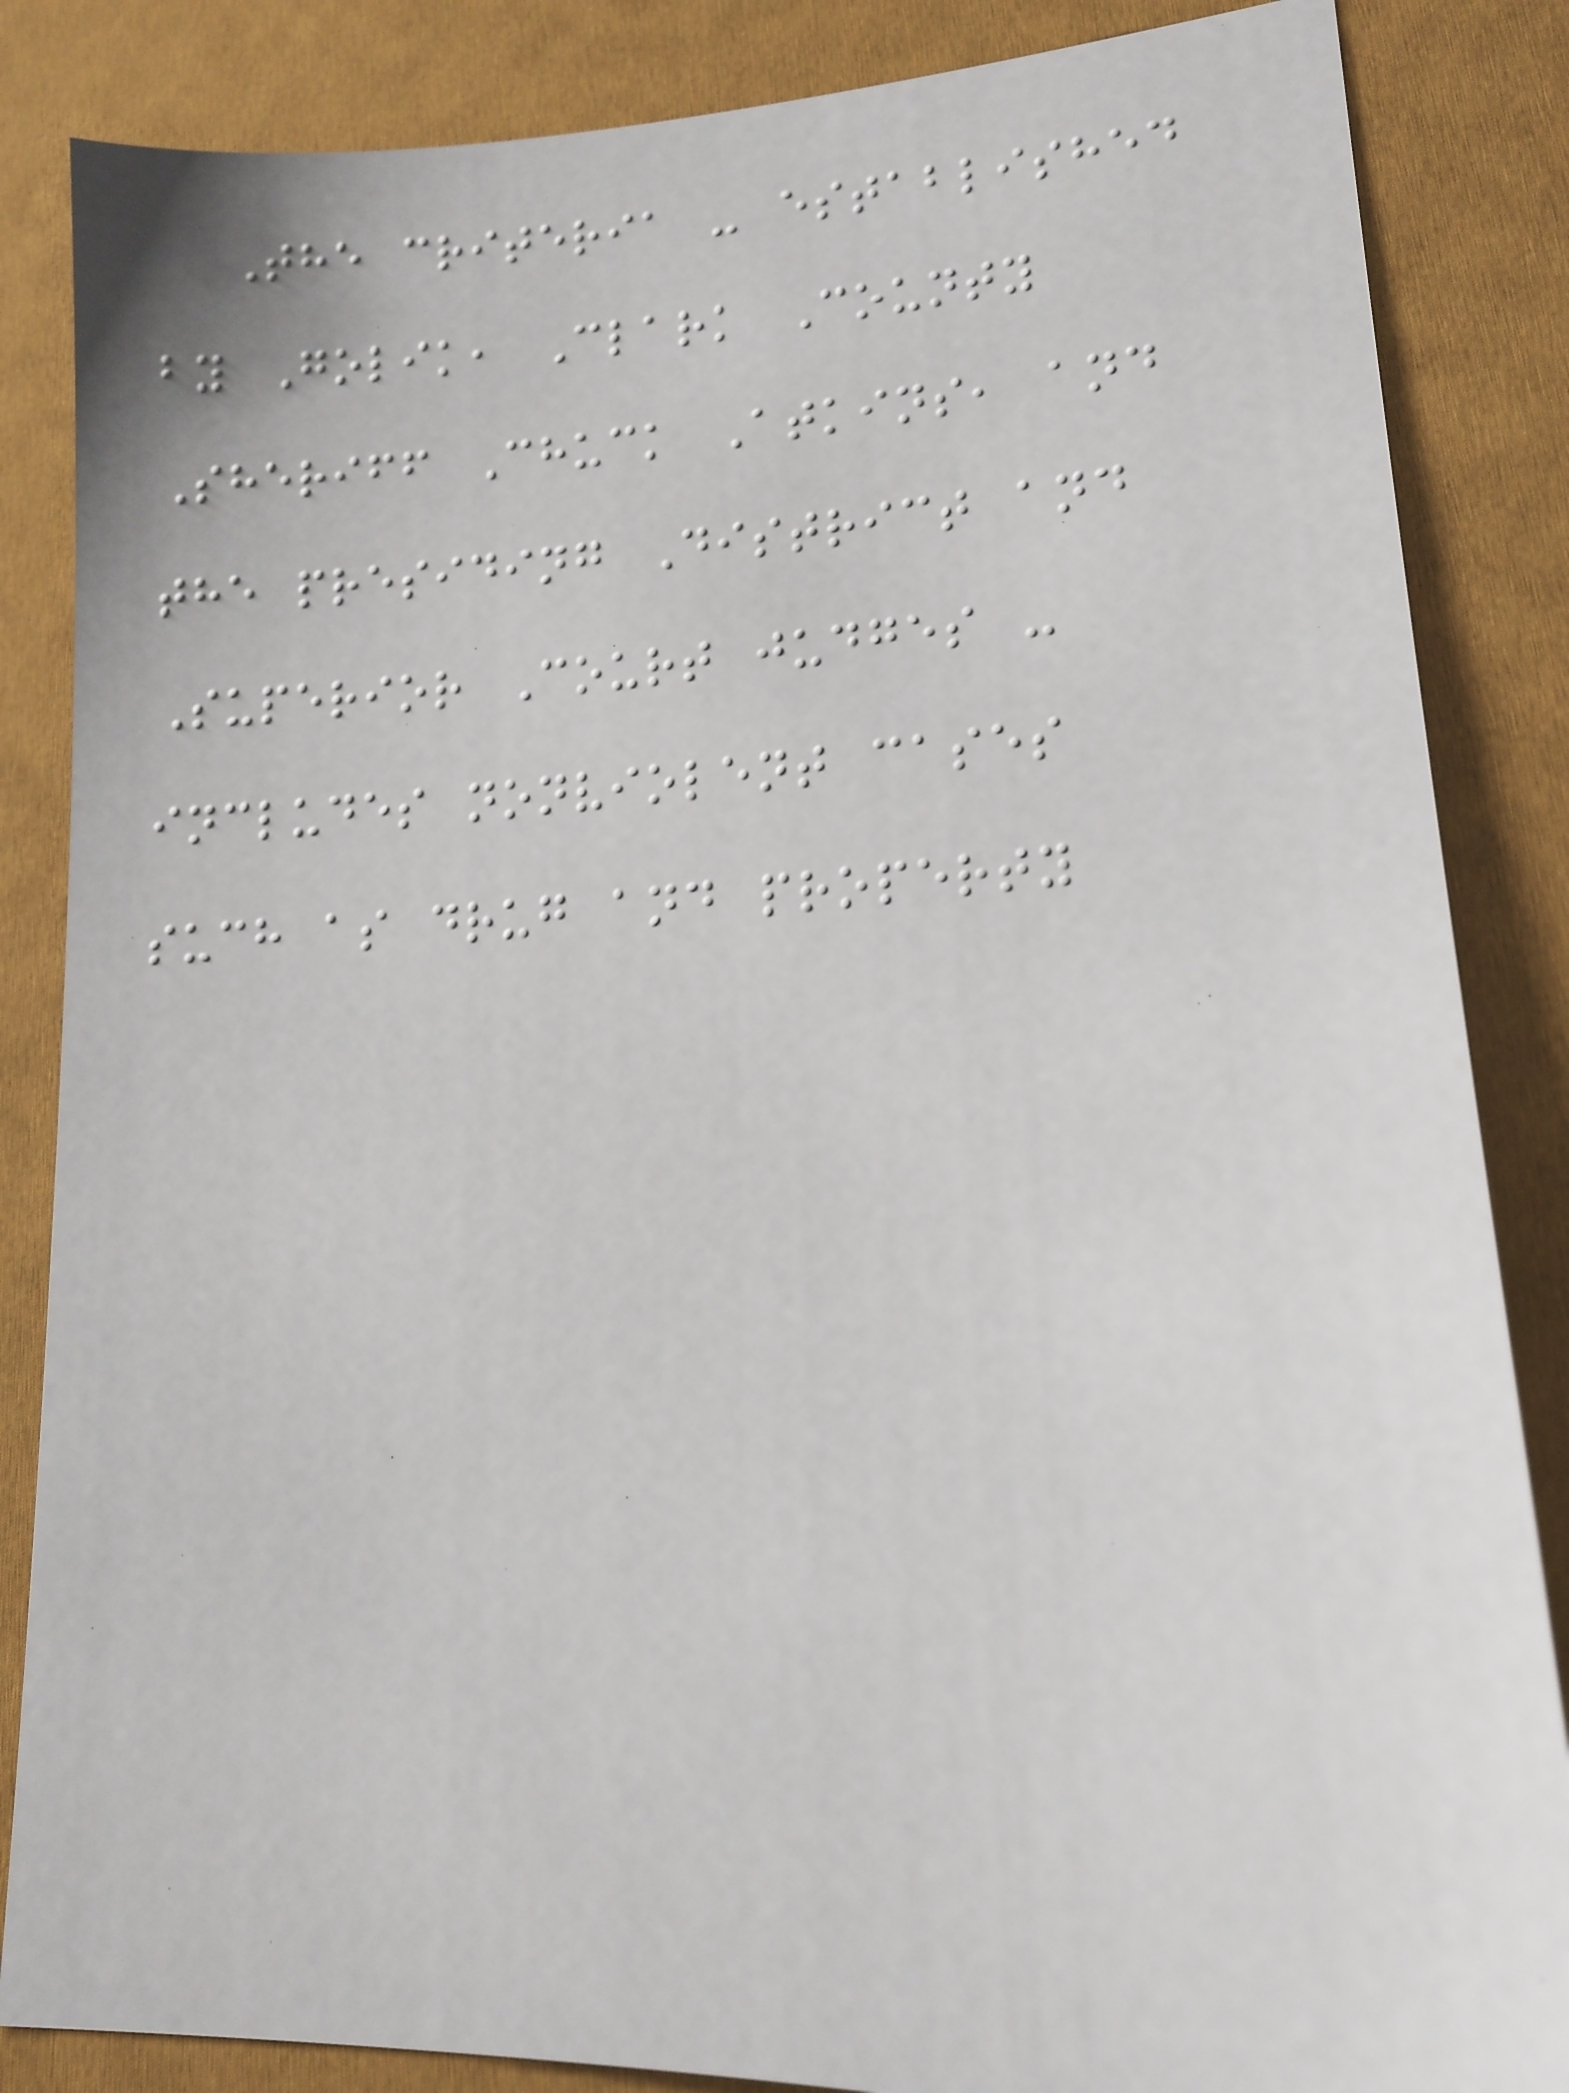The criteria - established
by Golik, Clark County
Sheriff Chuck Atkins, and
the presiding District and
Superior Court judges -
includes nonviolent cases
such as drug and property
